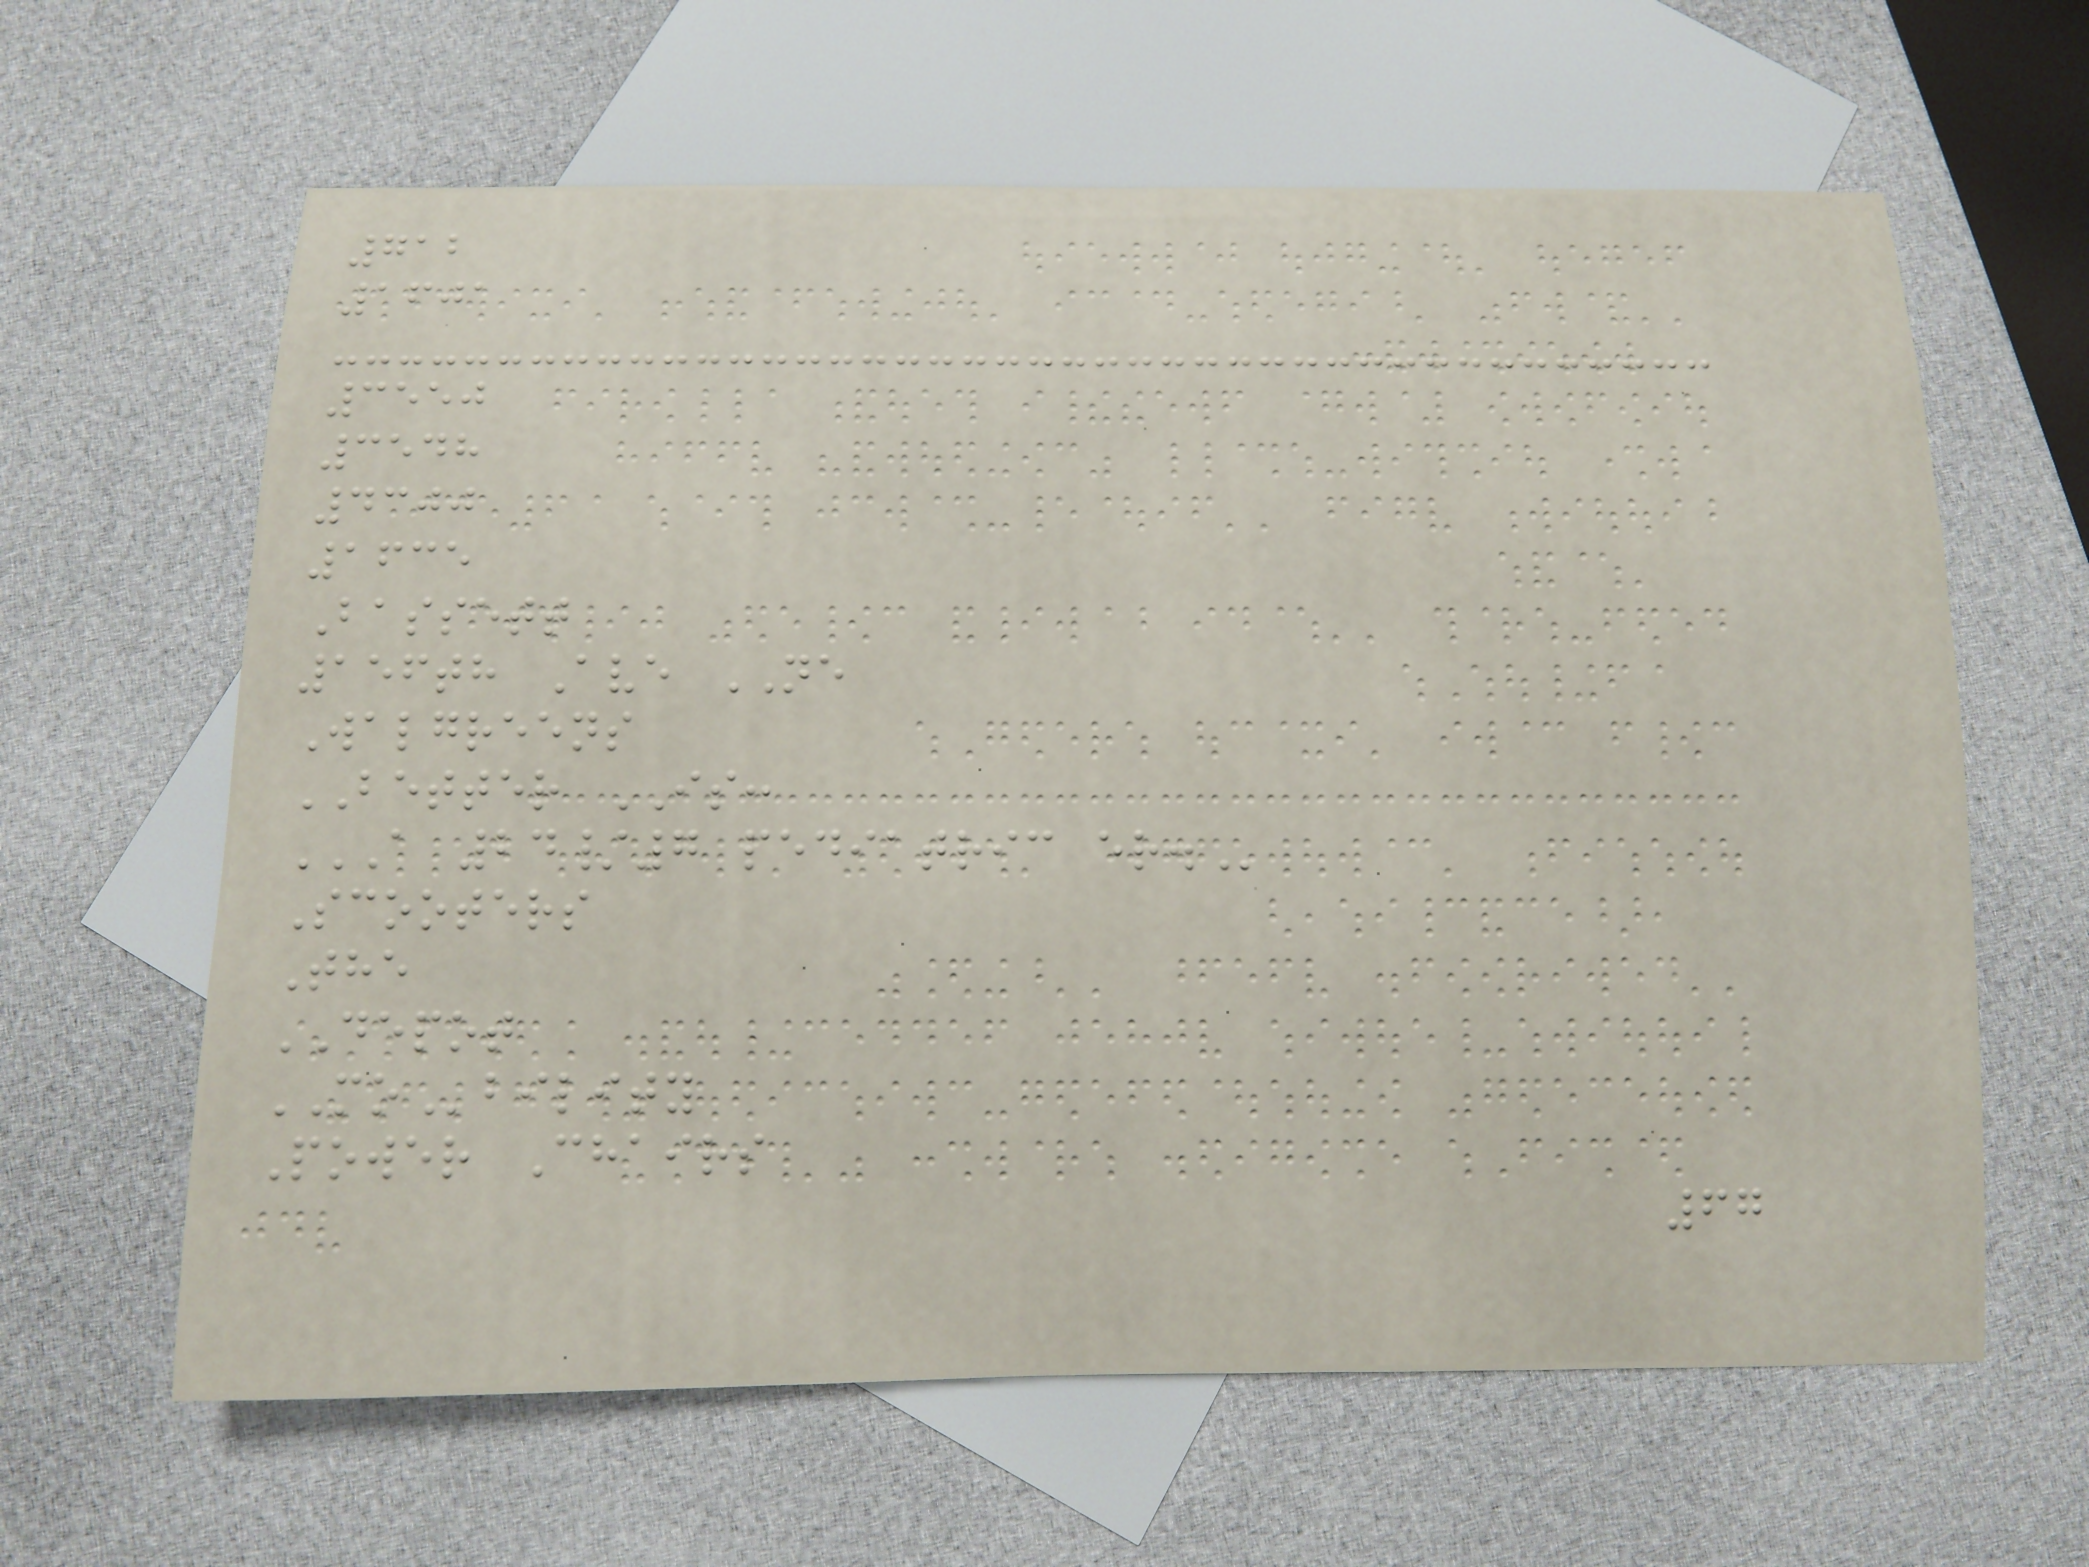712
1601
3550
3548
4300
1635
Bassett
156th Ave NE
Walgreens
BETTER IS:
A 24/7 PEDIATRIC ER.
Scooters
The
DEPOT
MObility
Power Chairs
67
